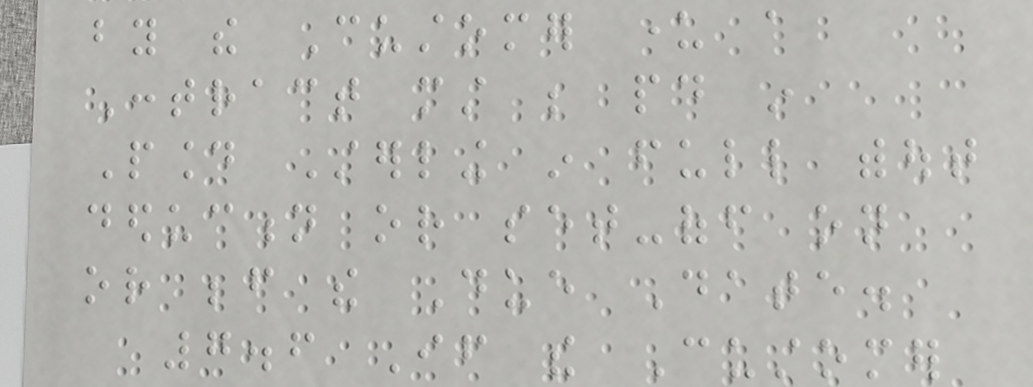by the Customer under a
Contract must be paid in
Pound Sterling in full without
deduction or set-off on
or before the Due Date.
7.6 If the Customer
